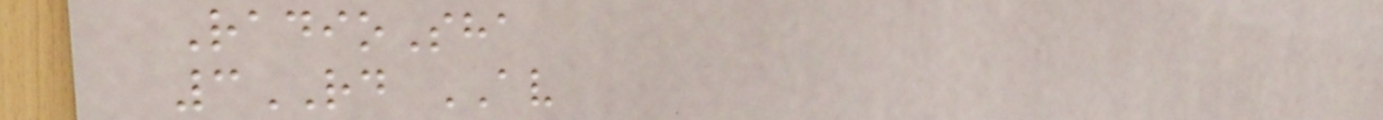RadioSha
3RD AV
